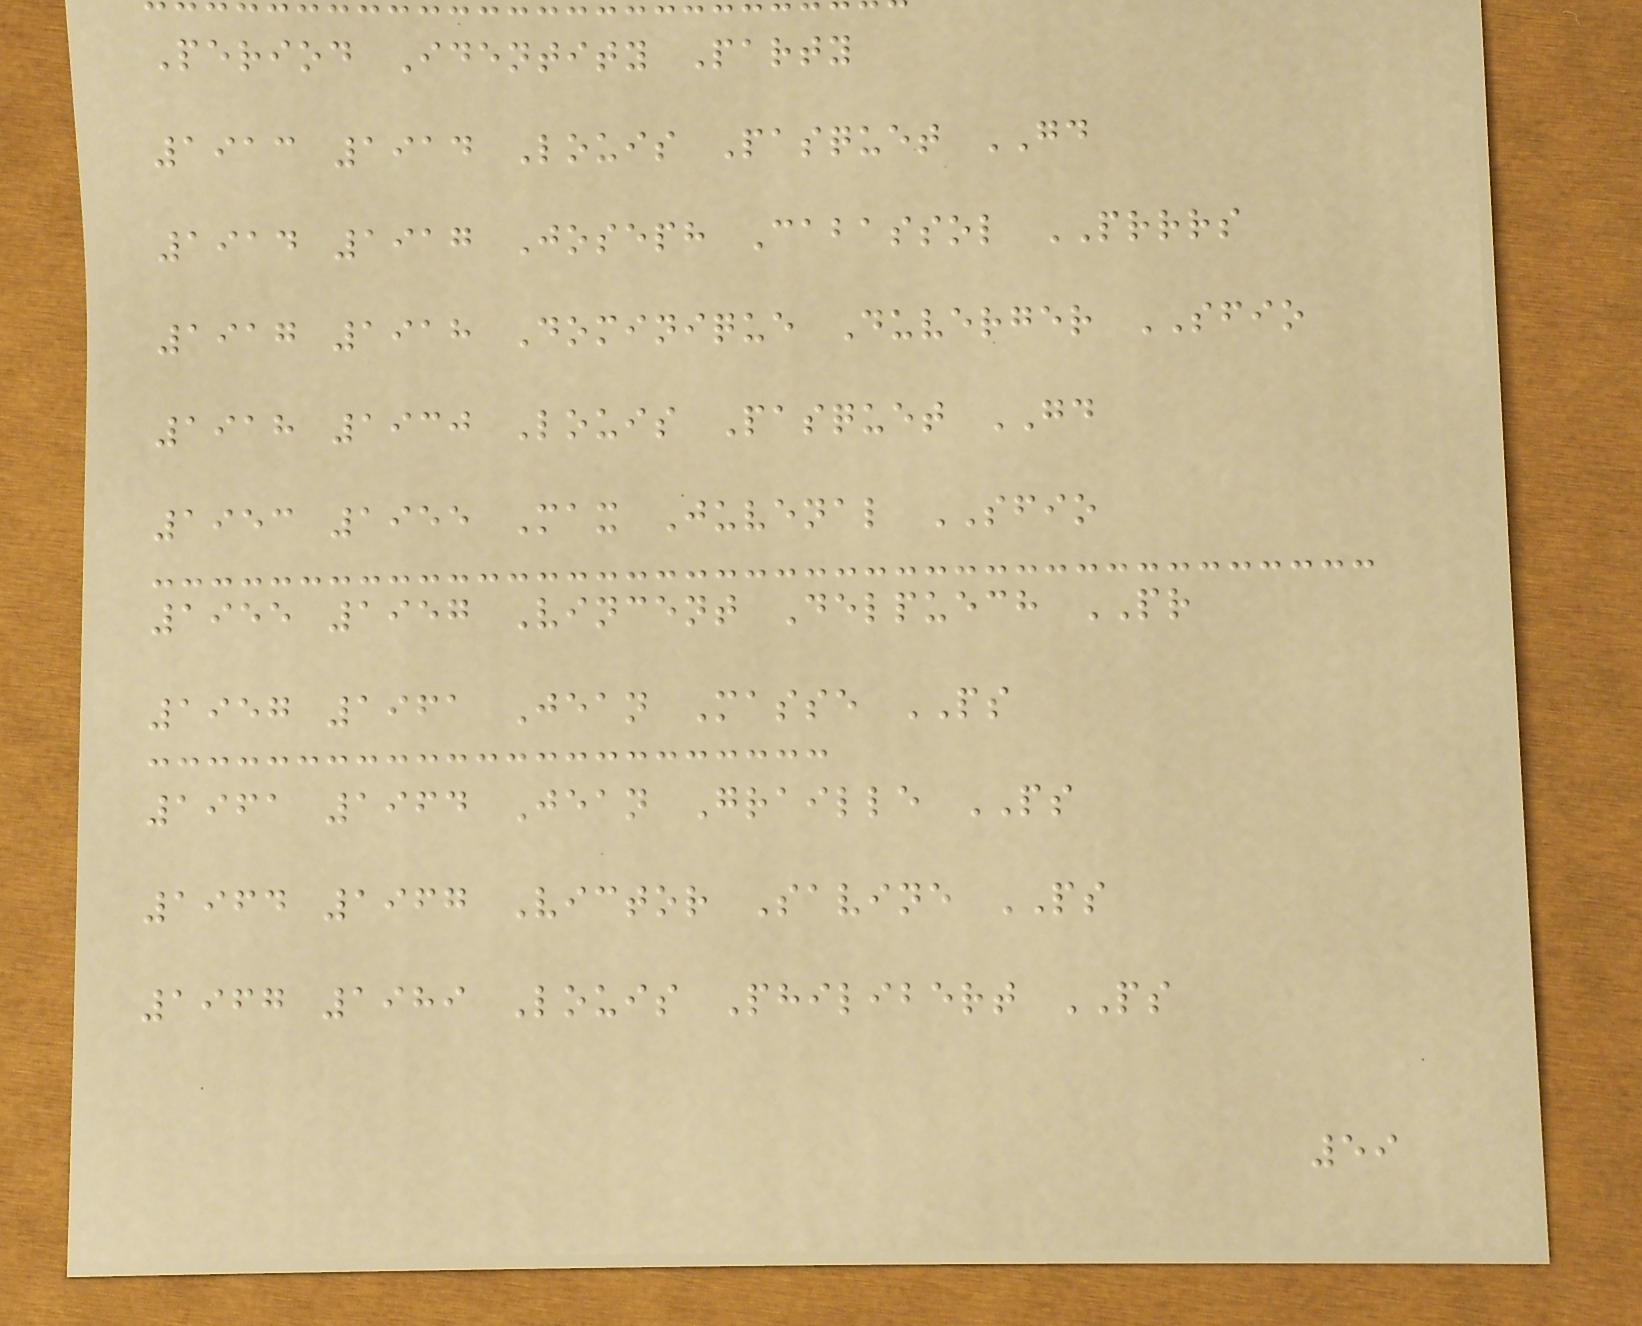Period Identity Party
1913 1914 Louis Pasquet GD
1914 1917 Joseph Cabassol PRRRS
1917 1918 Dominique Duverger SFIO
1918 1930 Louis Pasquet GD
1953 1955 Max Juvenal SFIO
1955 1957 Vincent Delpuech PR
1957 1961 Jean Masse PS
1961 1964 Jean Graille PS
1964 1967 Victor Savine PS
1967 1989 Louis Philibert PS
59
